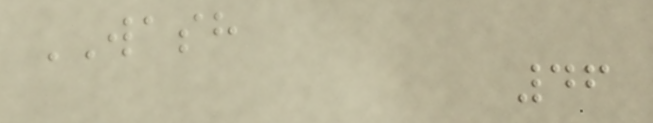WASH
46
